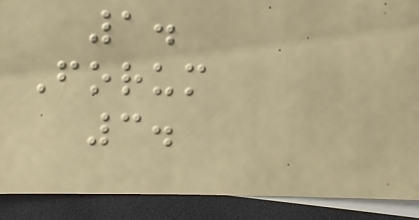1.
Forum
3.
